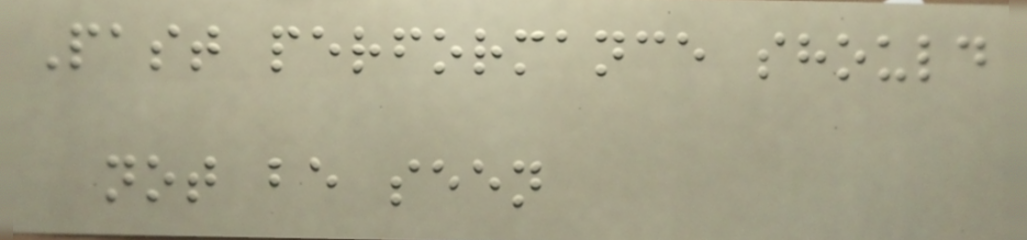Past performance should
not be seen
